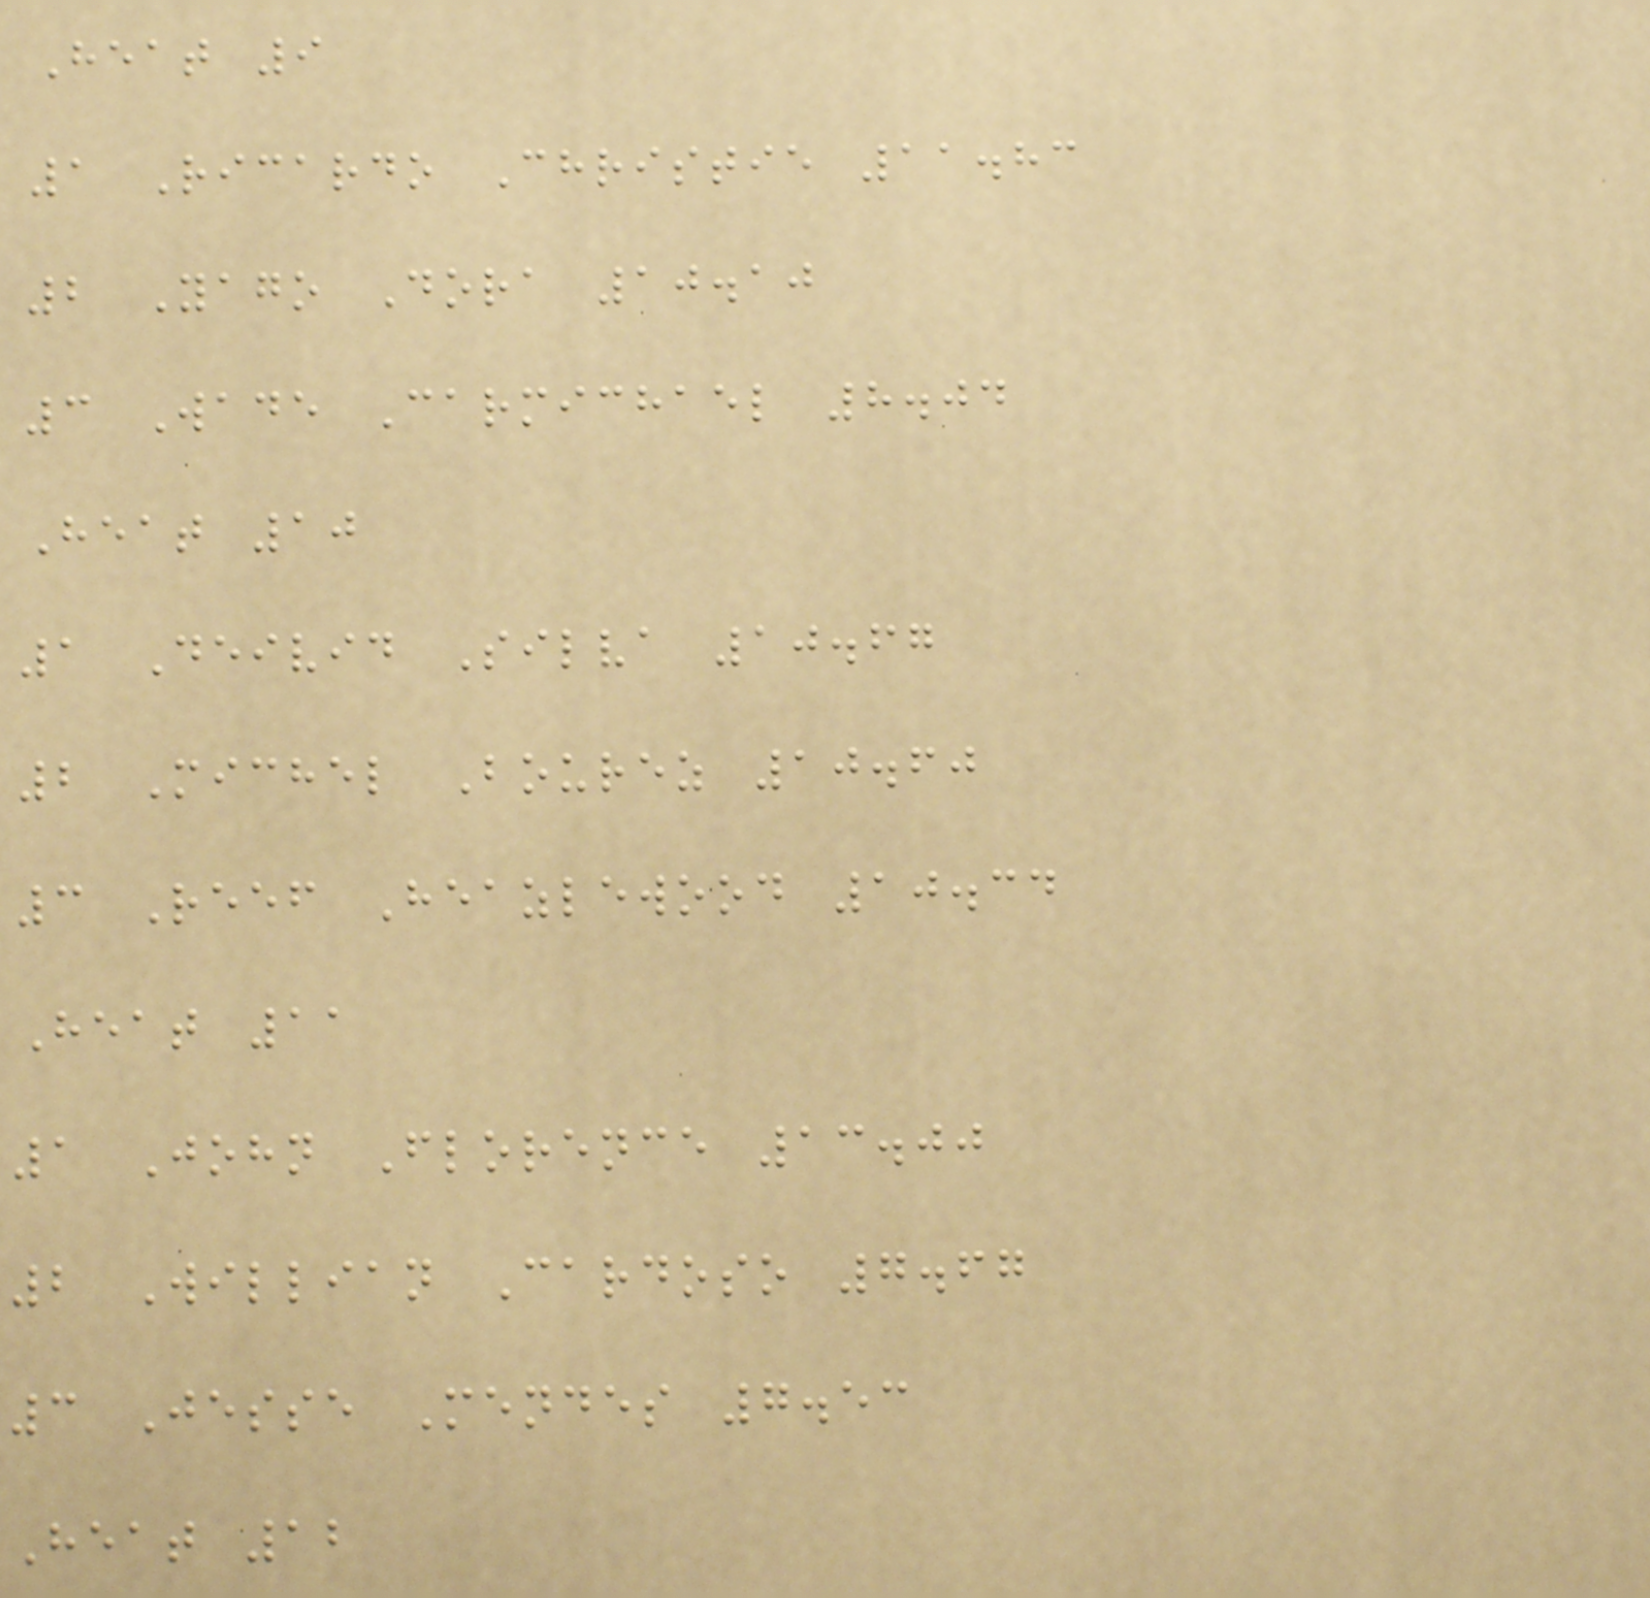Heat 9
1 Ricardo Christie 11.83
2 Yago Dora 10.10
3 Wade Carmichael 8.04
Heat 10
1 Deivid Silva 10.67
2 Michel Bourez 10.60
3 Reef Heazlewood 10.34
Heat 11
1 John Florence 13.00
2 Willian Cardoso 7.67
3 Jesse Mendes 7.53
Heat 12
